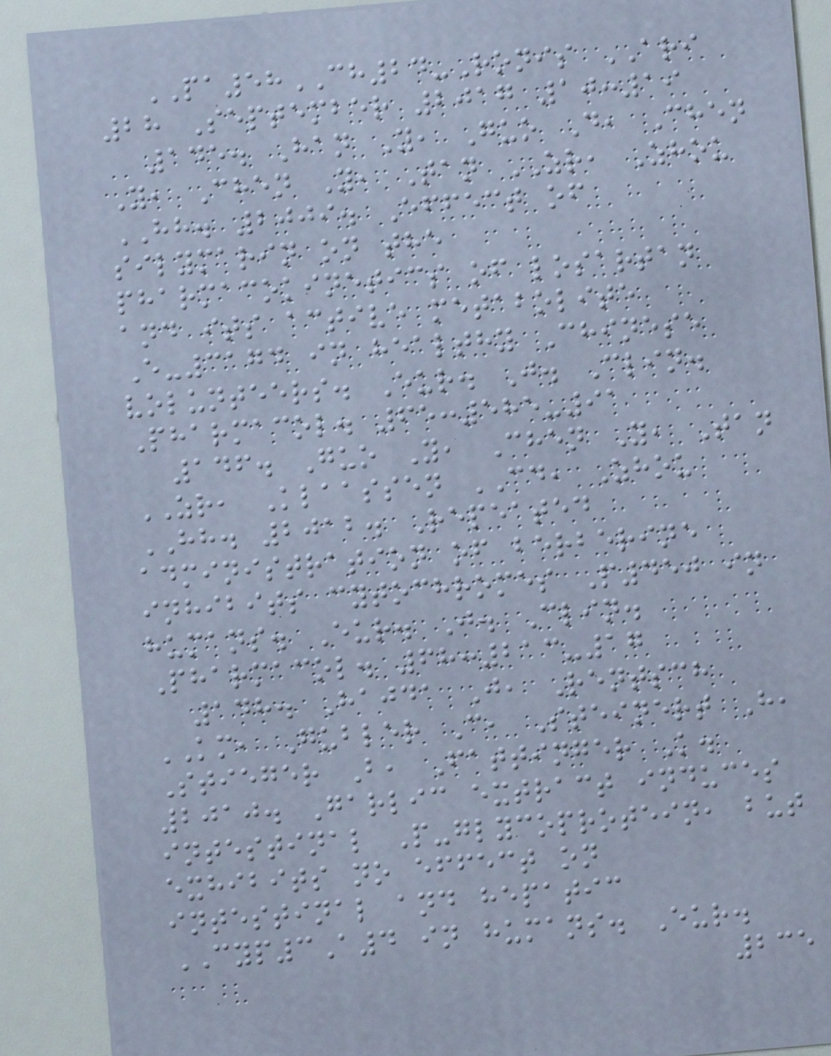PA58CH24-Ronis ARI
28 September 2017 10:19
145. Han Y, Guo D, Chen
Y, Chen Y, Tan ZR, Zhou
HH. 2009. Effect of
silymarin on the
pharmacokinetics of losartan
and its active metabolite
E-3174 in healthy Chinese
volunteers. Eur. J. Clin.
Pharmacol. 65:585-91
146. Guo Y, Chen Y, Tan
ZR, Klaassen CD, Zhou
HH. 2012. Repeated
administration of berberine
inhibits cytochromes P450 in
humans. Eur. J. Clin.
Pharmacol. 68:213-17
148. Hajda J, Rentsch
KM, Gubler C, Steinert H,
Stieger B, Fattinger K.
2010. Garlic extract induces
intestinal P-glycoprotein, but
exhibits no effect on
intestinal and hepatic
CYP3A4 in humans. Eur.
235
